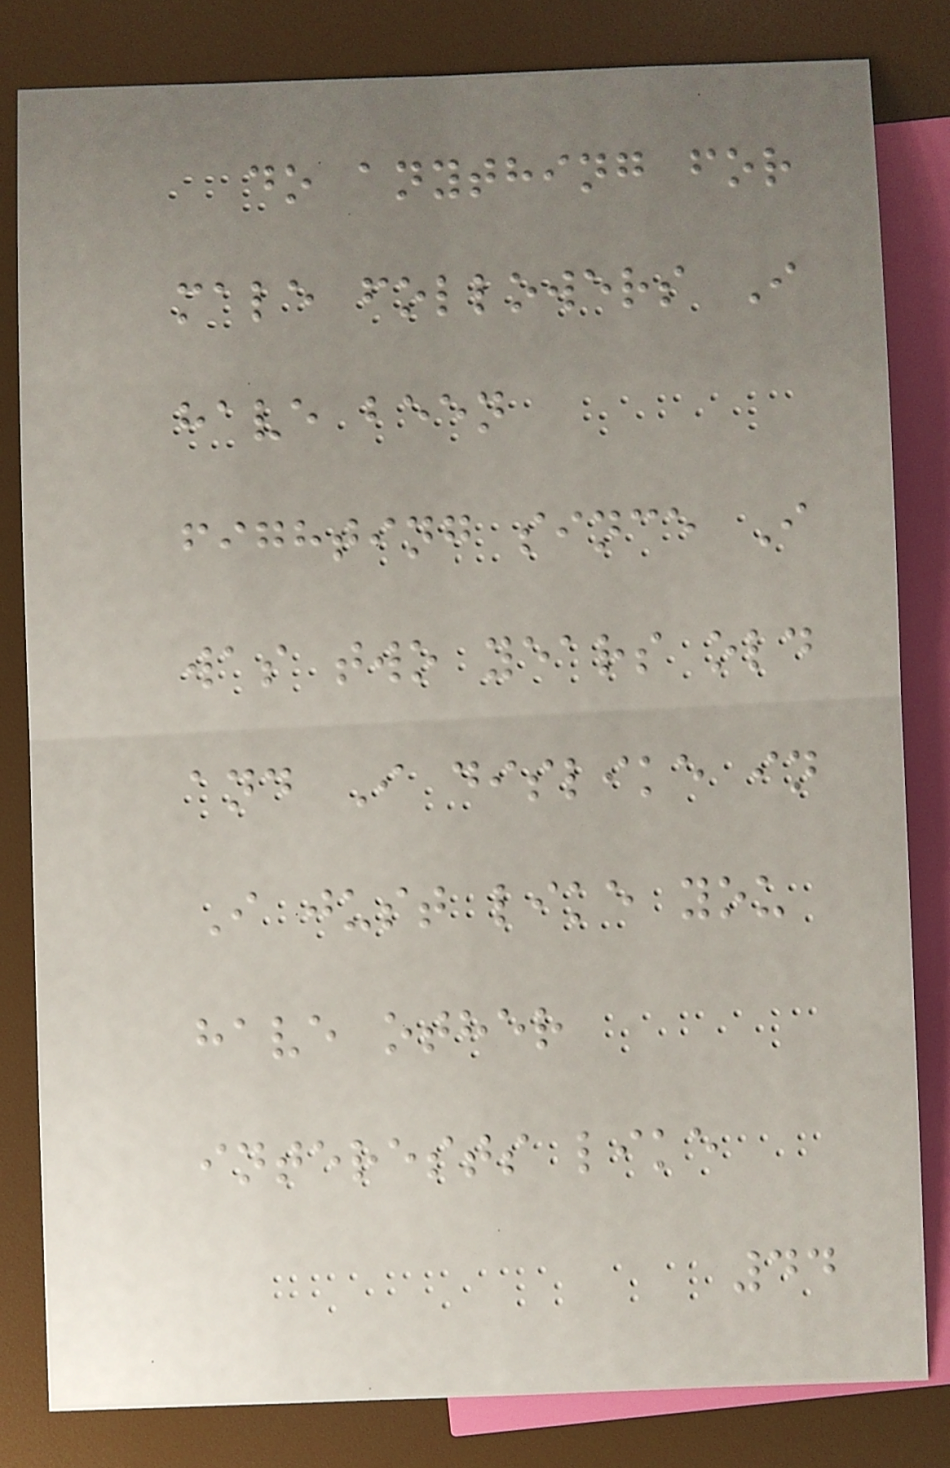do anything for
male followers I
have been
fighting since I
was two years old
and I dislike in
I just like you
have other
interests like
44
